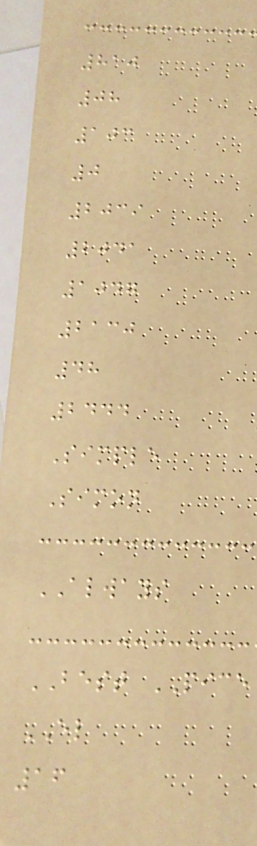810
08
103
0
2039
2041
1047
2130
48
2444
Simple
Simon
ALWAYS
BEST PICE
EL
16
